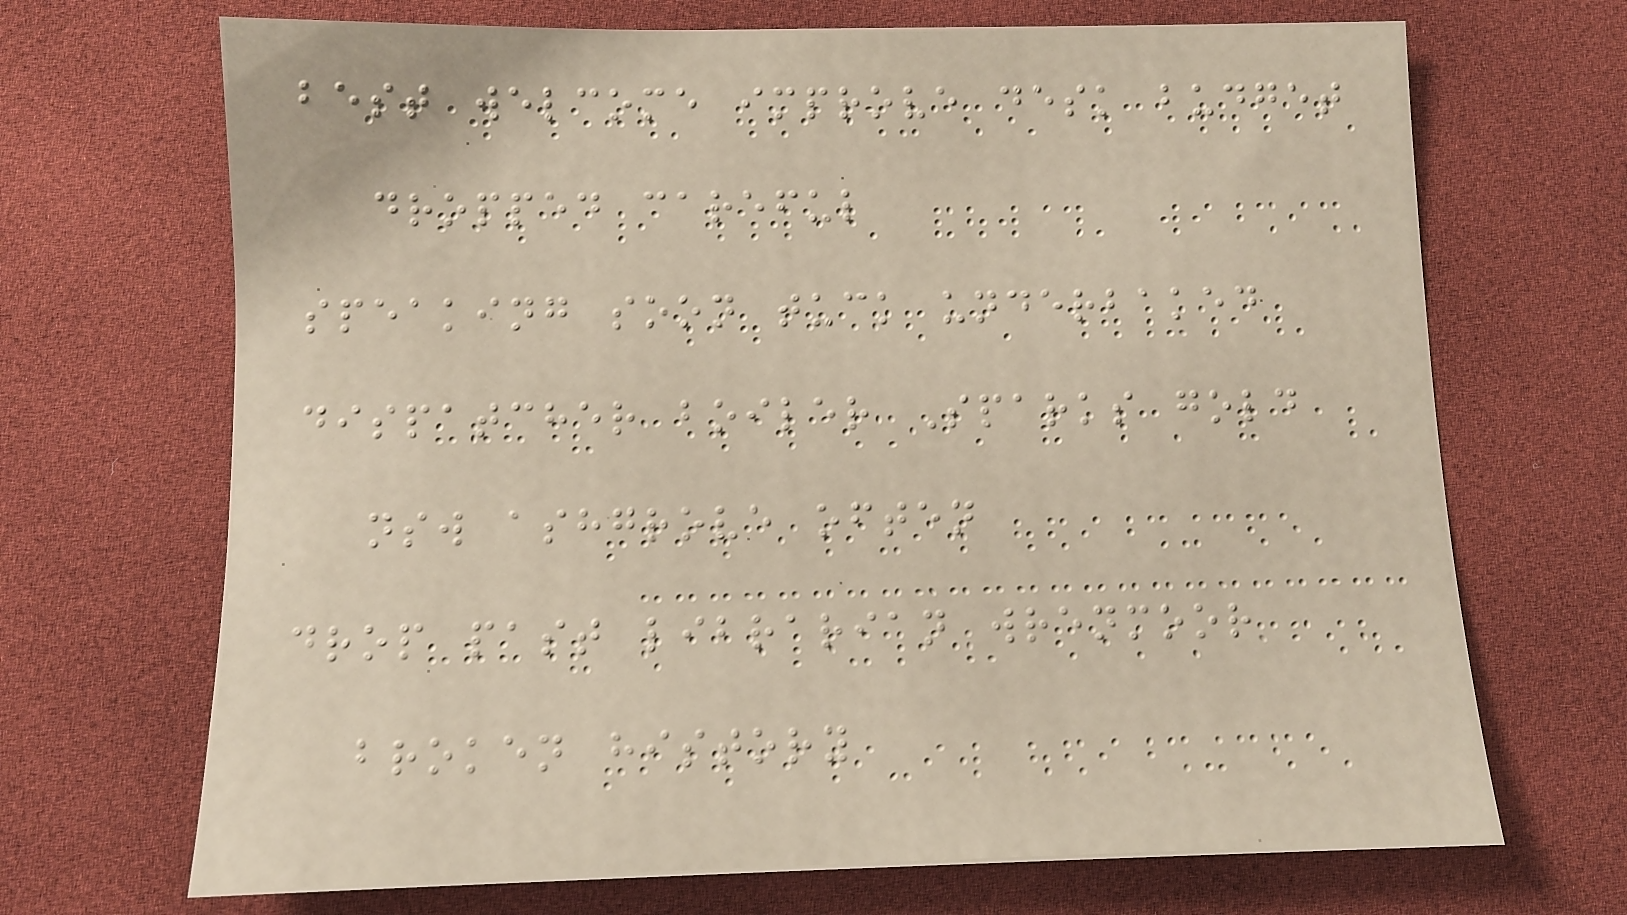best welcome improve desk budget
dropped careful
speaking soon tuck underbaked
dispatcher boiler Sparks gold
nsw ashgrove often
drop past librarian wrenmoor
broken history
